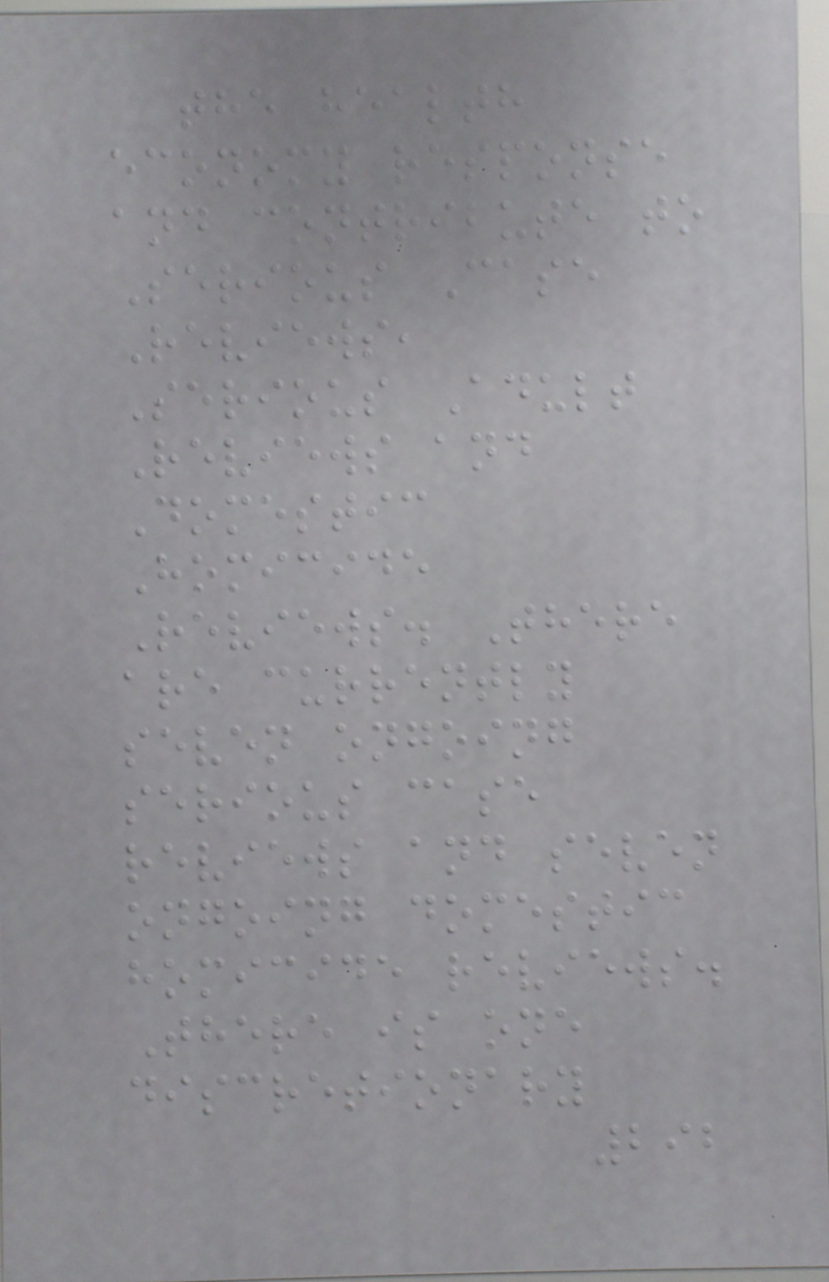the health
economy response
and contribute to
Serious Case
Reviews,
Serious Adult
Reviews and
Domestic
Homicide
Reviews. There
are currently
seven ongoing
serious case
reviews and seven
ongoing domestic
homicide reviews.
There is one
discretionary
292
